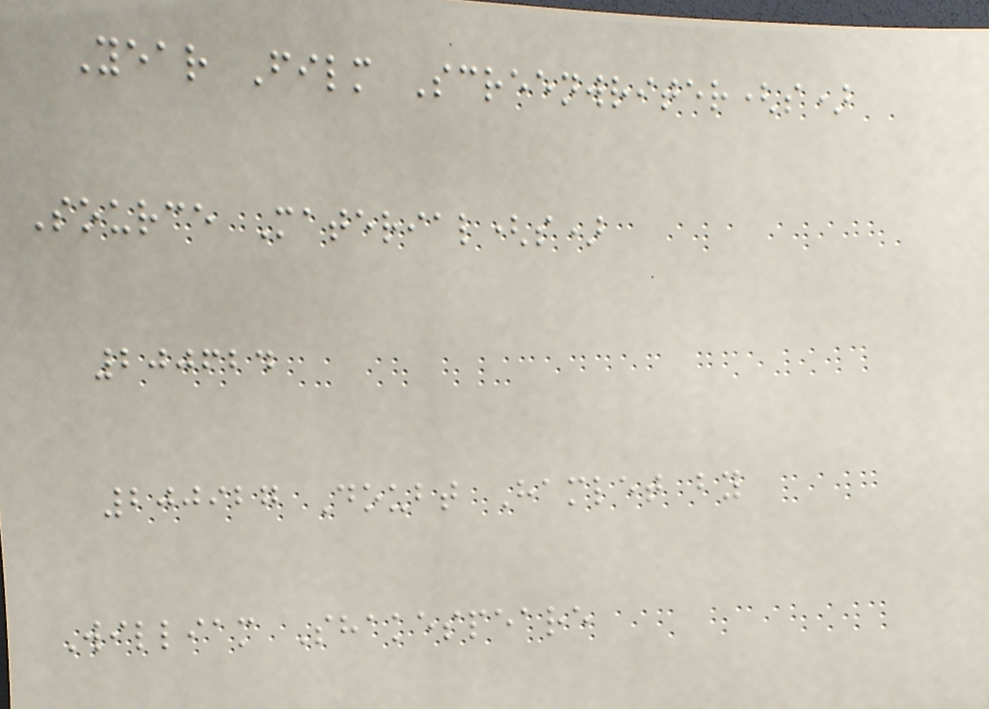Year Film Screenwriter(s)
Source Material(s)
200624
200927 Doubt Hamlet by
William Shakespeare
